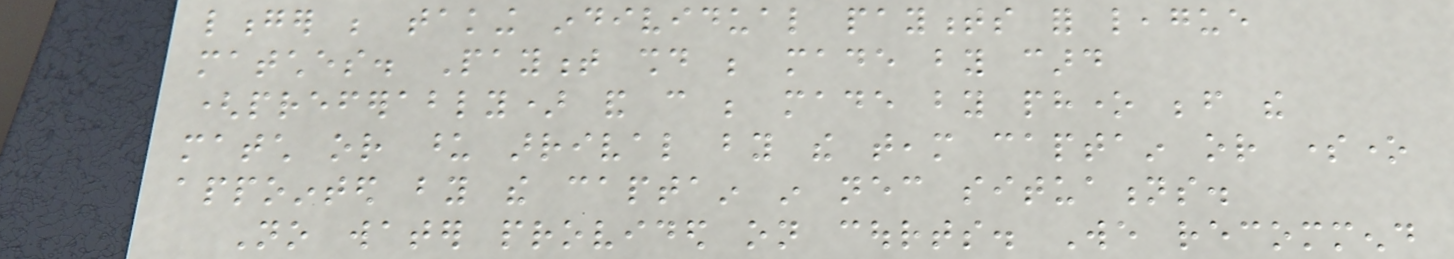longer be taking individual payments for league
matches. Payment should be made by card
(preferably) and can be made by phone before the
match or upon arrival by the team captain or someone
appointed by the captain in necessary situations.
No water provided on courts. We recommend
